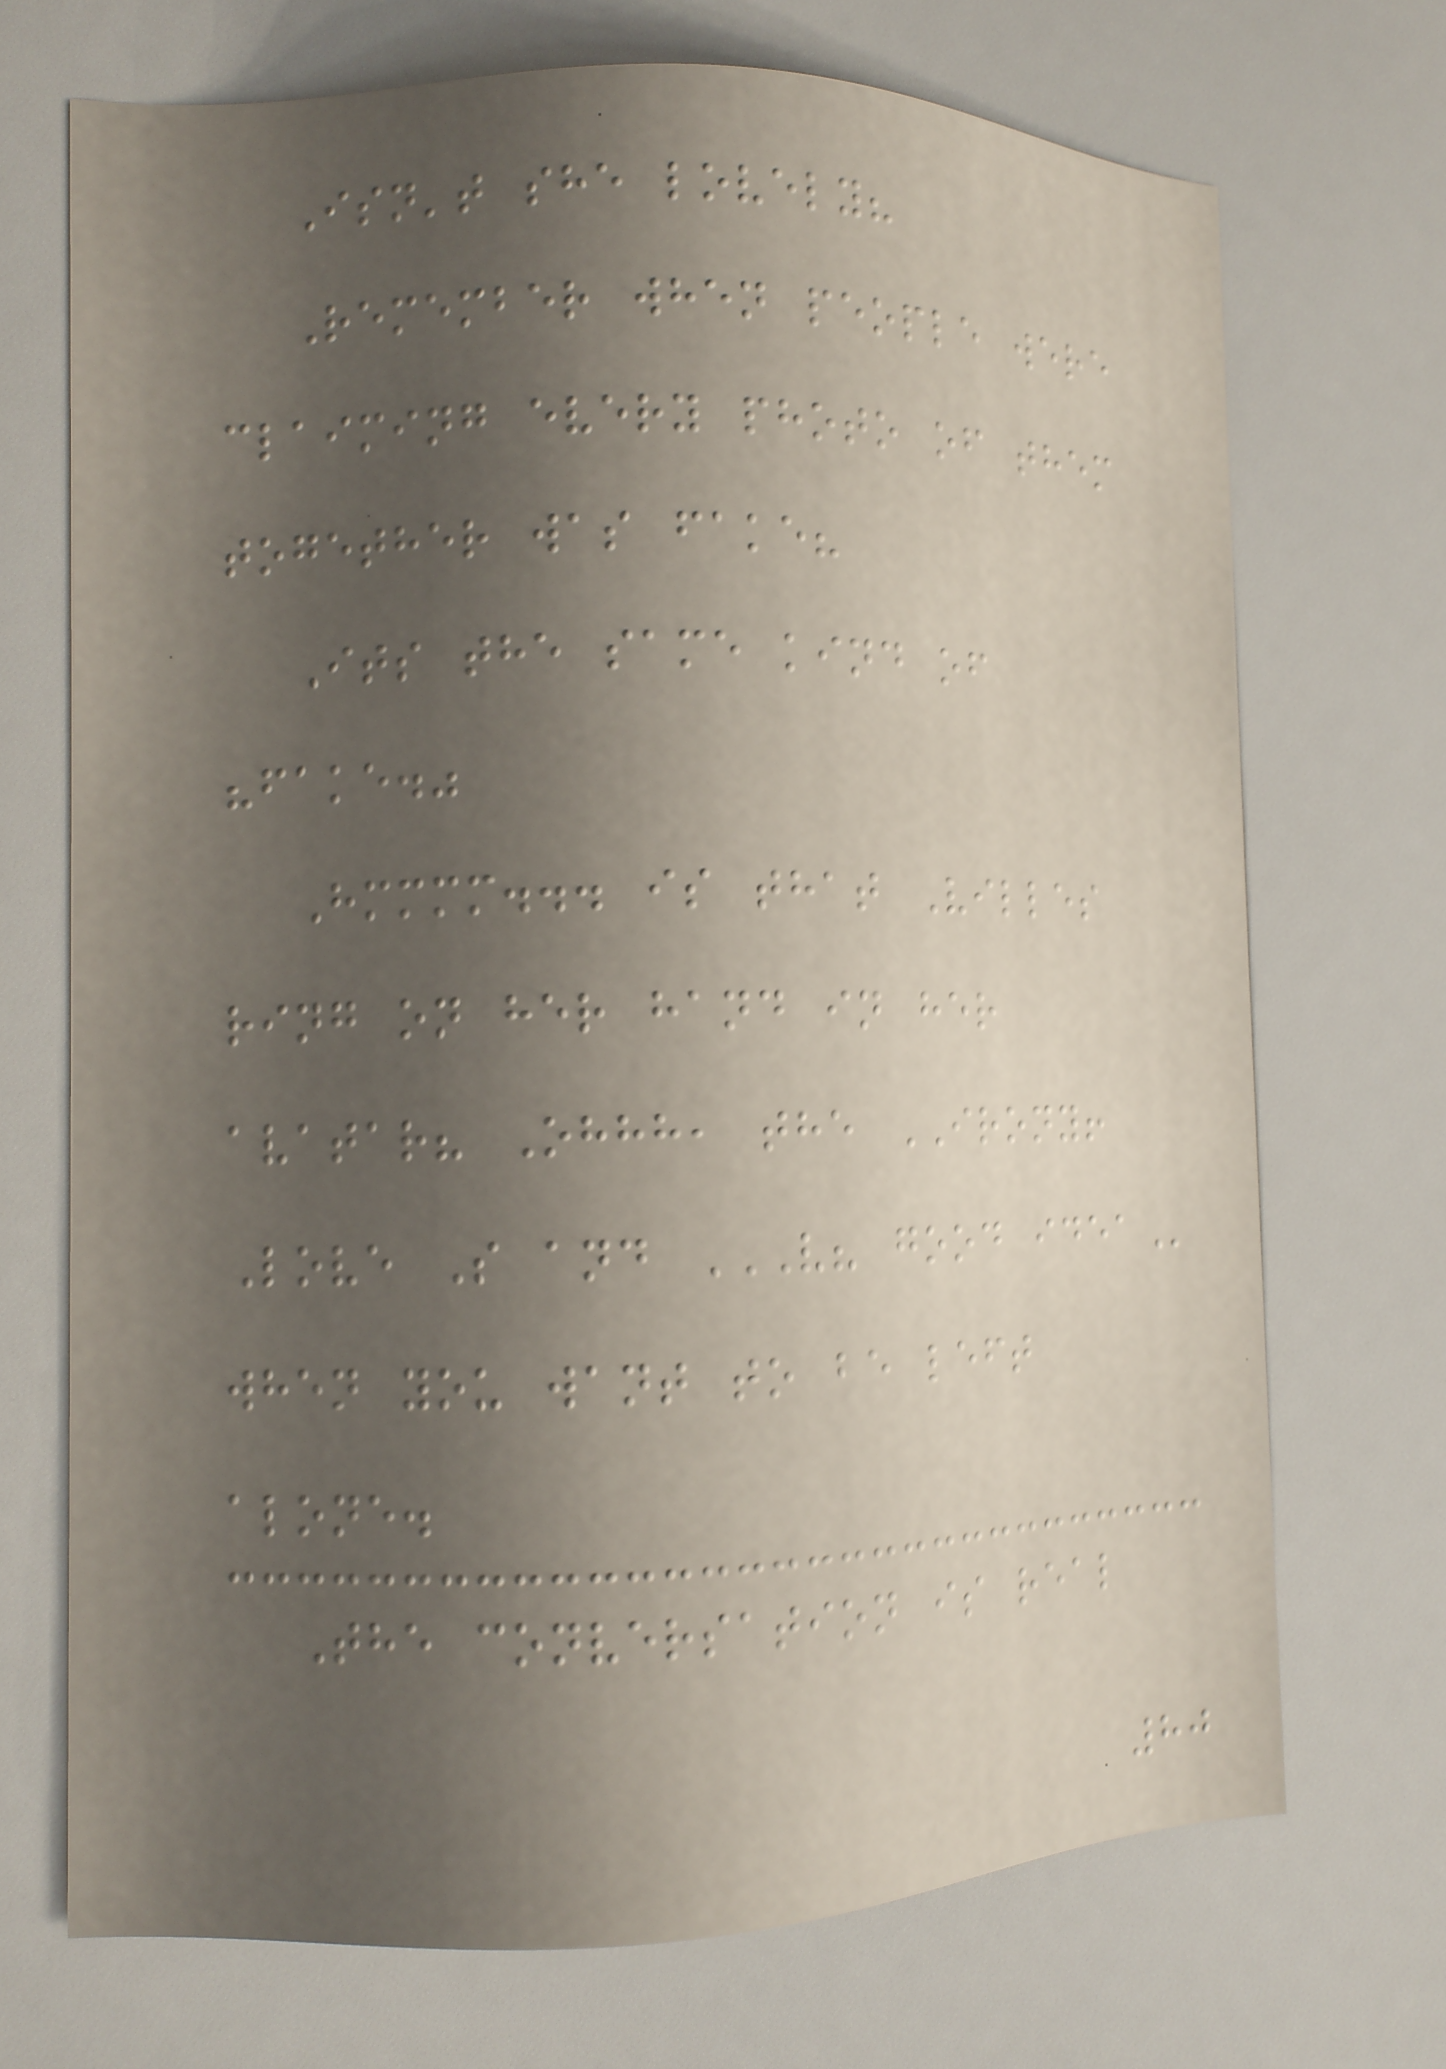Isn't she lovely?
Remember when people were
claiming every photo of them
together was fake?
Its the same kind of
"fake."
Hmmmm... is that Villes
ring on her hand in her
avatar? Ohhh, the IRONY!
Love S and V? GOOD IDEA
when you want to be left
alone.
The conversation is real
80
